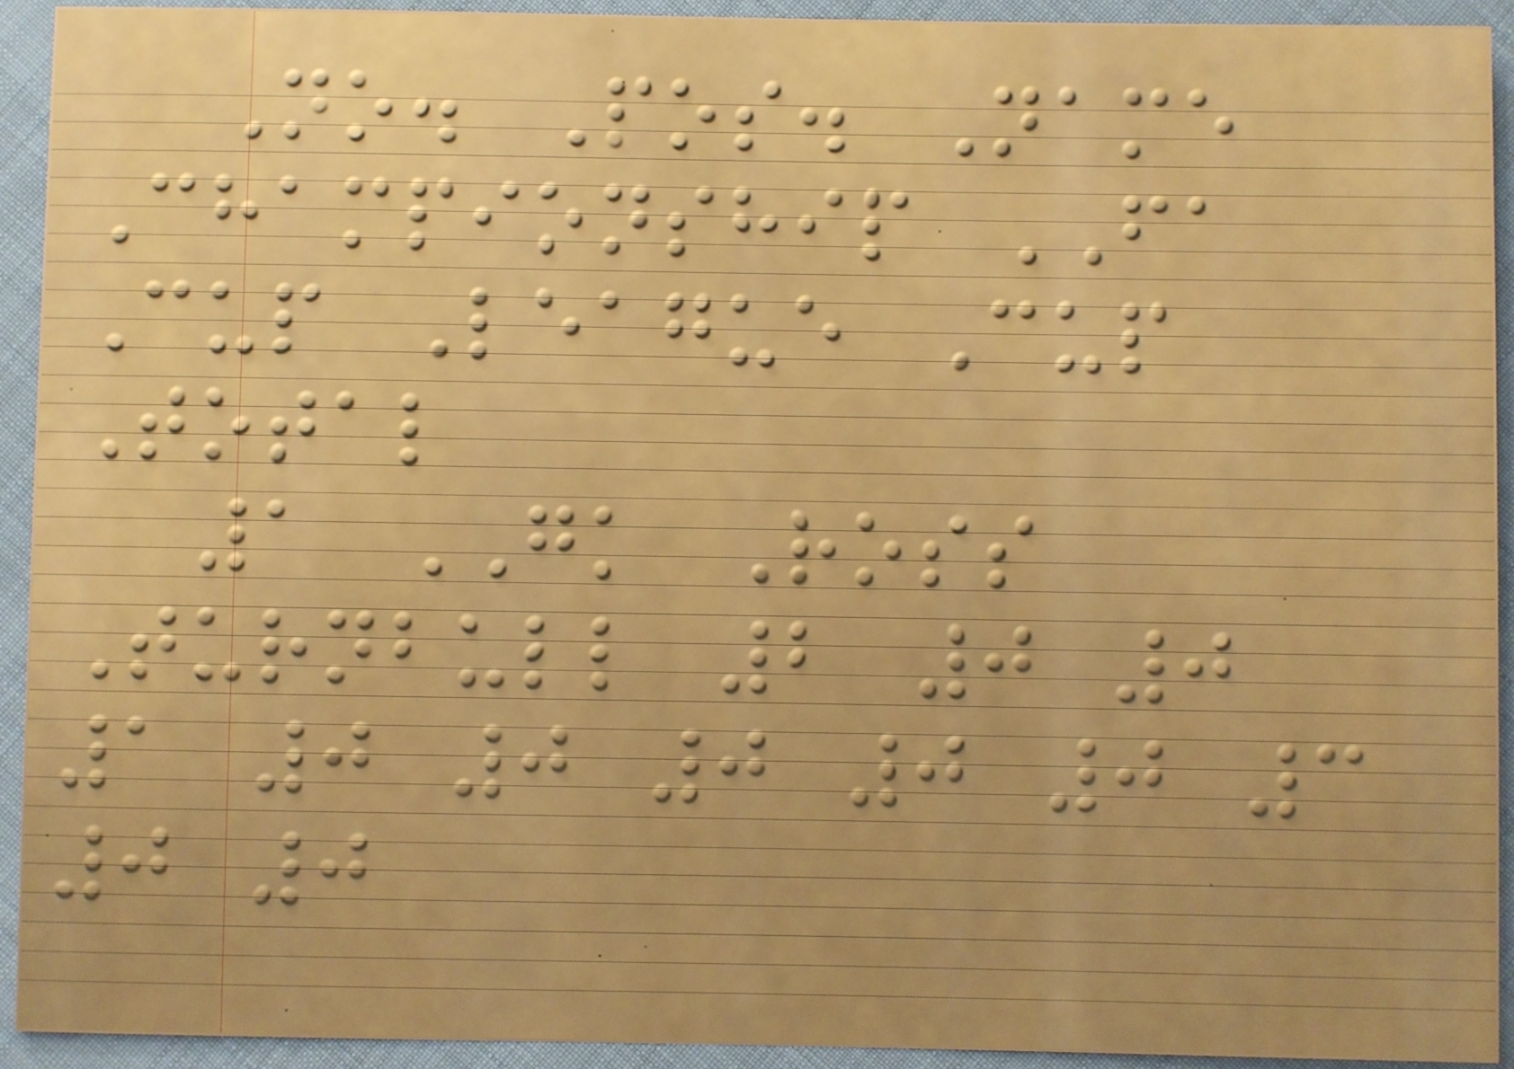No. Pos. Name
Championship FA
Cup League Cup
Total
1 GK Ross
Turnbull 2 0 0
1 0 0 0 0 0 3
0 0
